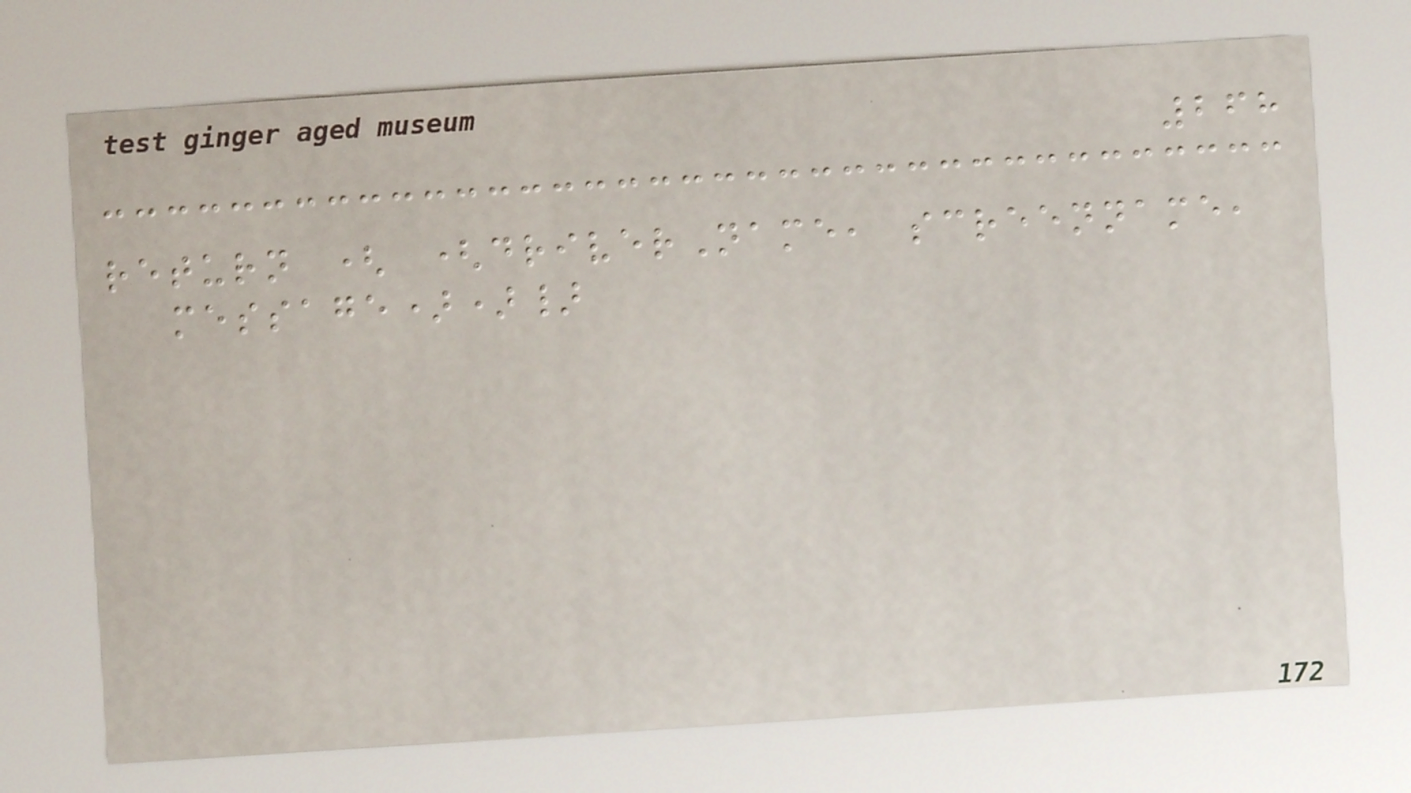268
return ( (driverName, screenname,
message))}
